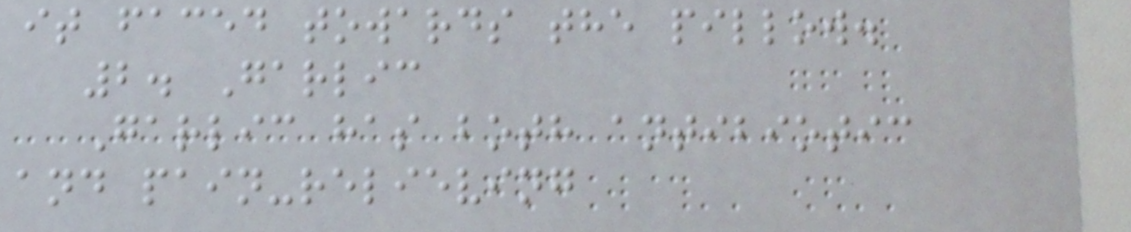it faced towards the pillow.
2. Garlic
Garlic has both antibiotic
and pain-relieving
